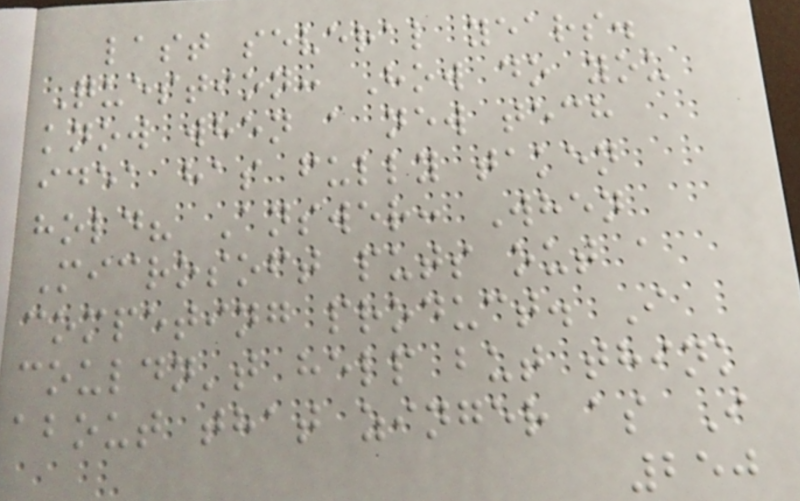last several years.
Question: How do you
know when a new tech
idea has fully taken
hold? Answer: When
Microsoft puts out a
competing product. I
couldn't help but think
about that zinger as I
250
